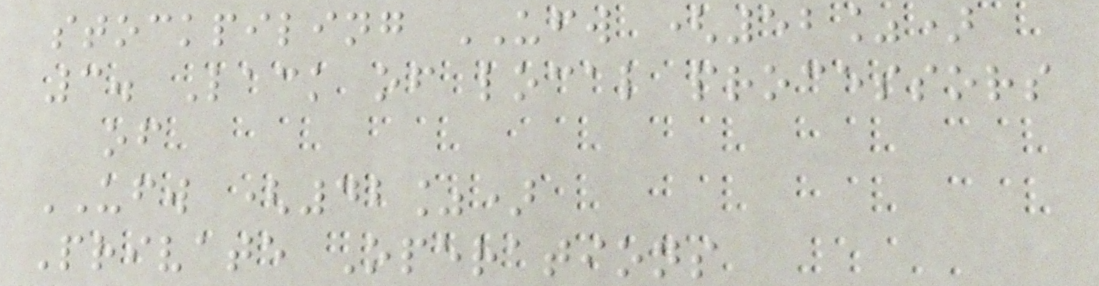stockpiling UFW (52%)
3. Lack of local processors
of
UFW (42%)
Private Operations
